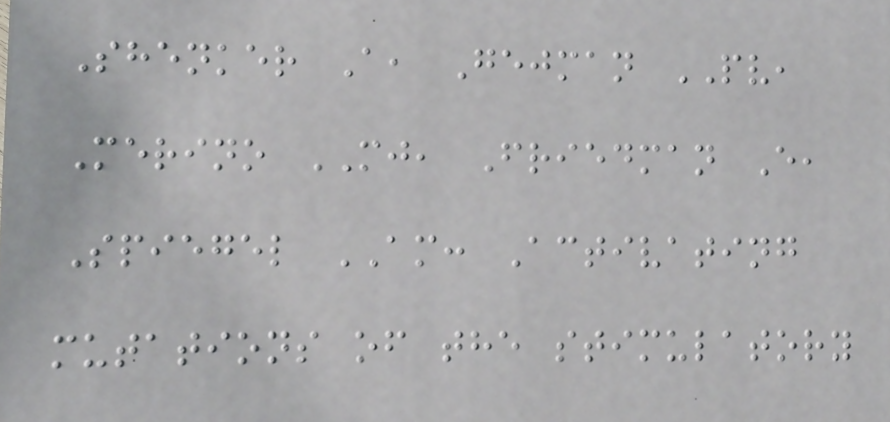Shenker A, Gejman PV,
Merino MJ, Friedman E,
Spiegel AM: Activating
mutations of the stimulatory
